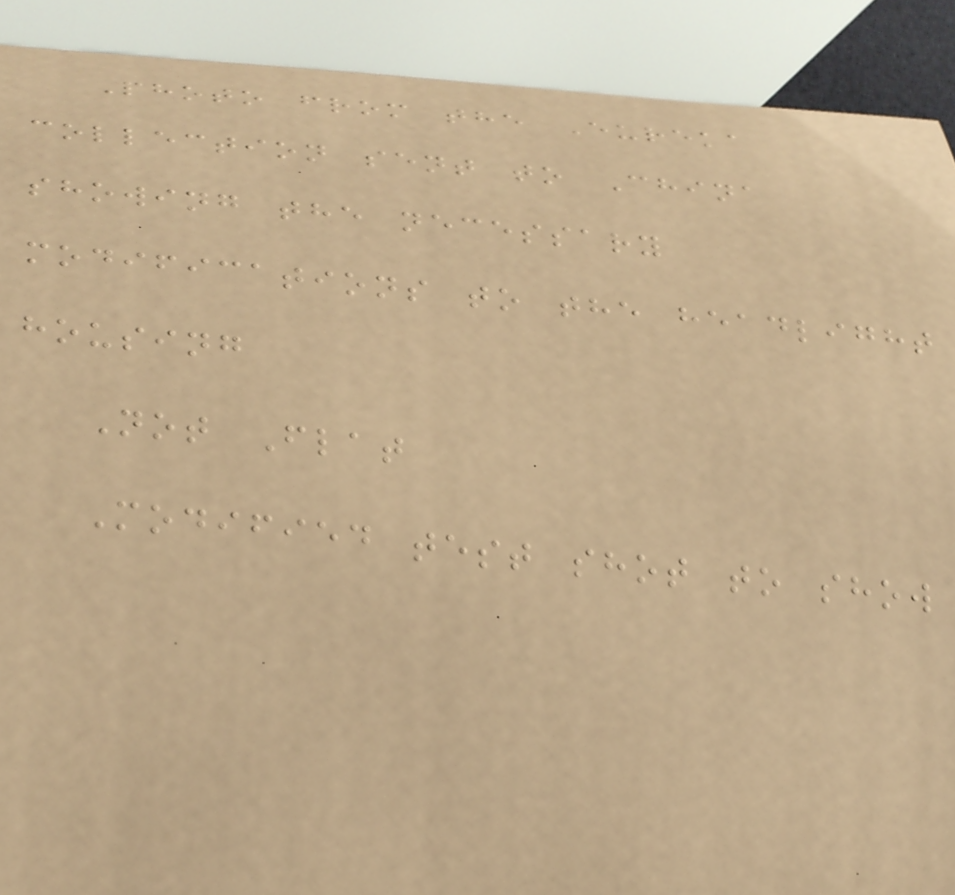Photo from the Eureka
collection sent to China
showing the necessary
modifications to the headlight
housing
Not Flat
Modified test shot to show
